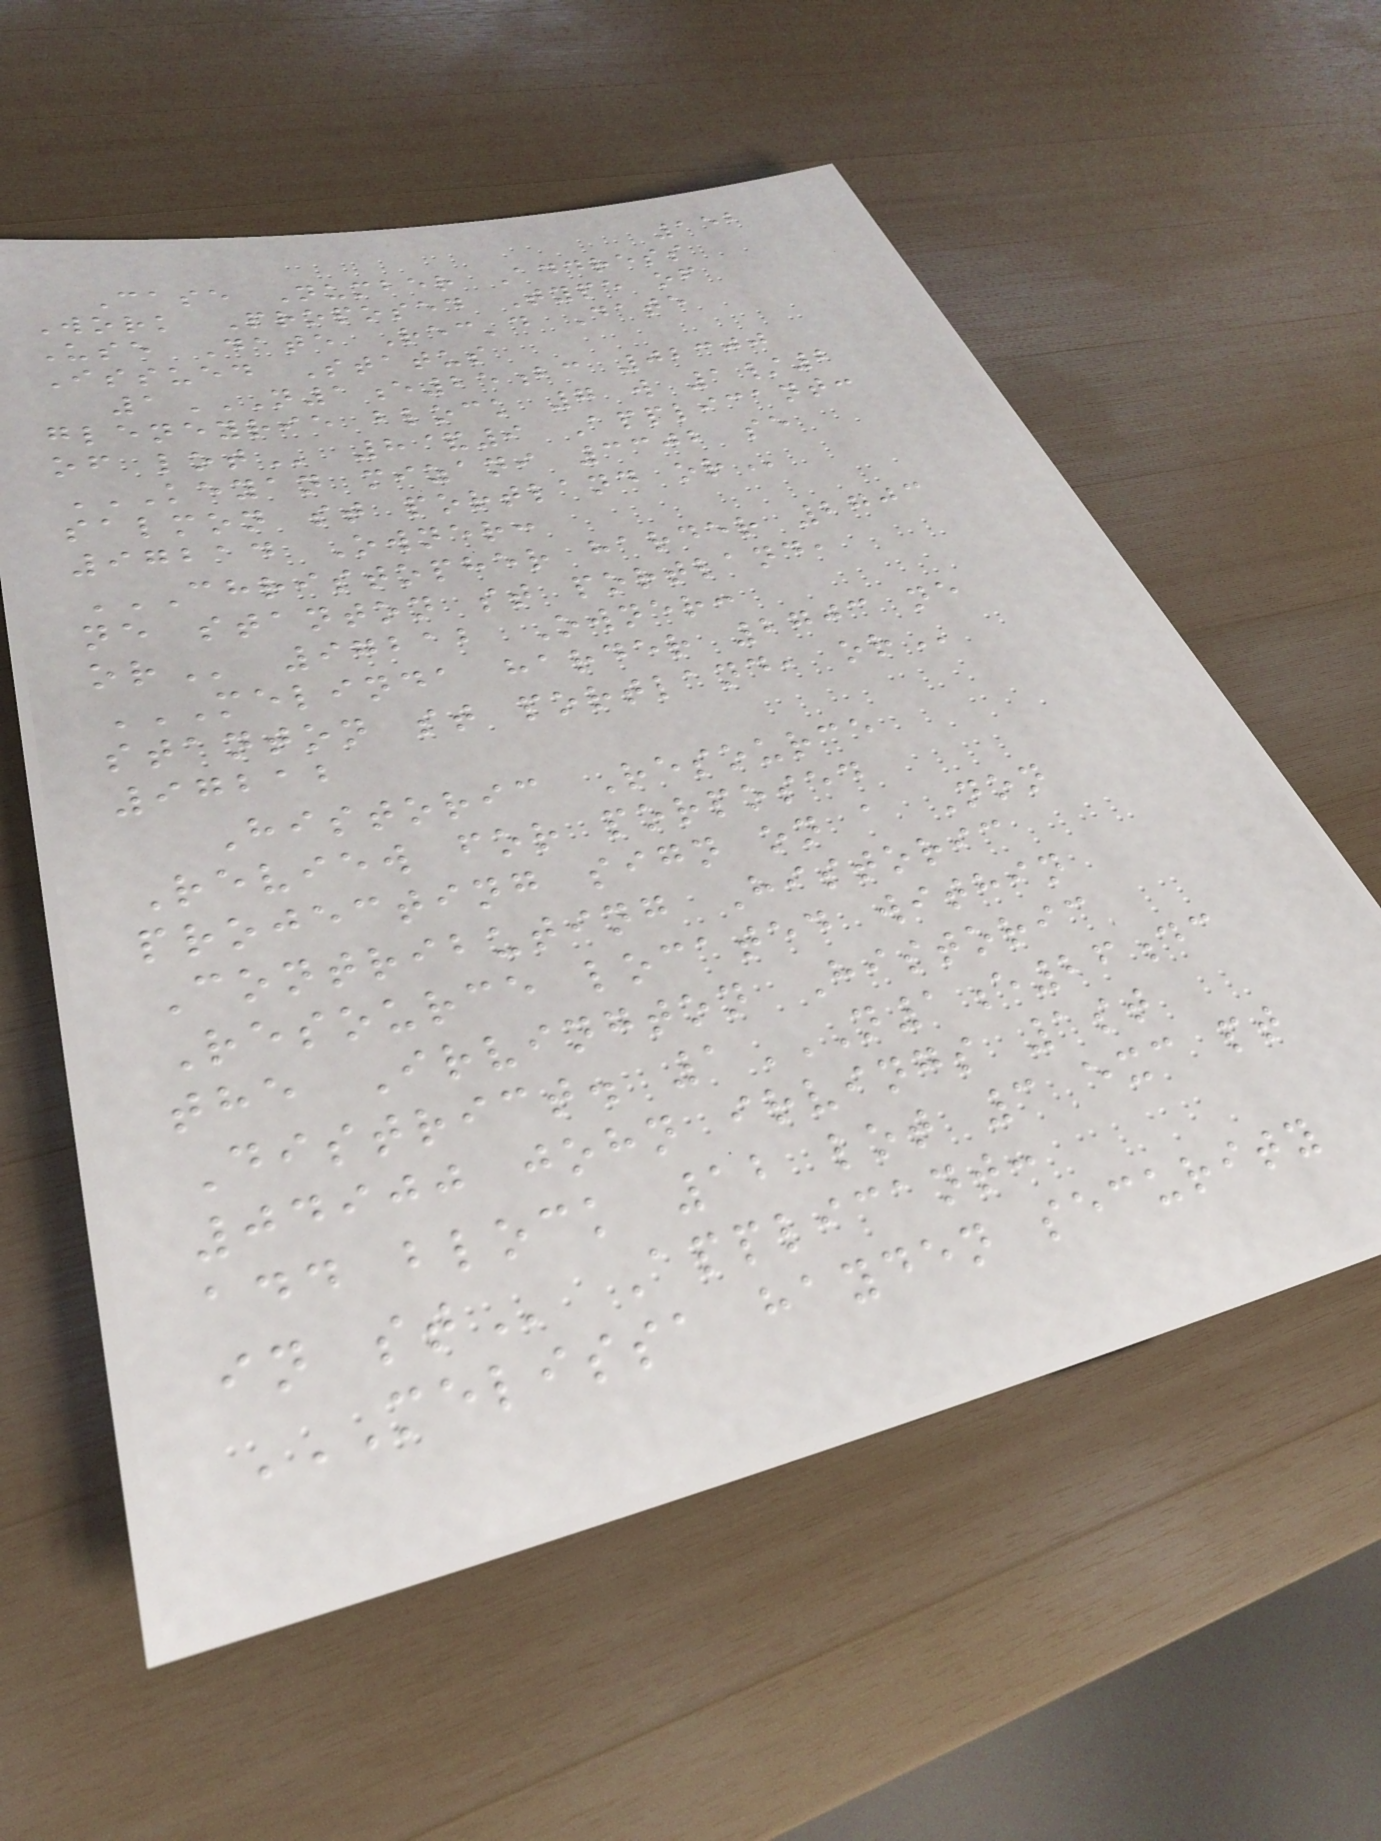152
Case Number Address
Work Proposed Type of
Use Date Rec'd Date
Issued Status
1N1E25BC 02300
GLENEYRIE BLOCK 7 W 1/2
OF LOT 8&9 Applicant:
KEYAN MIZANI 3302 SE
SALMON ST PORTLAND OR
97214 Owner:
CHRISTOPHER HARDER 2703
NE STANTON ST PORTLAND,
OR 97212 Owner:
MELINDA HARDER 2703 NE
STANTON ST PORTLAND, OR
97212
Historic Resource
Review for porposed
projecting sign on a Non
Contributing Historic
Resource located within
the Irvington Historic
District. 1N1E26DC
04900 JOHN IRVINGS 1ST
ADD BLOCK 12 LOT 3 EXC PT
IN ST Applicant:
MELISSA HAYDEN SECURITY
